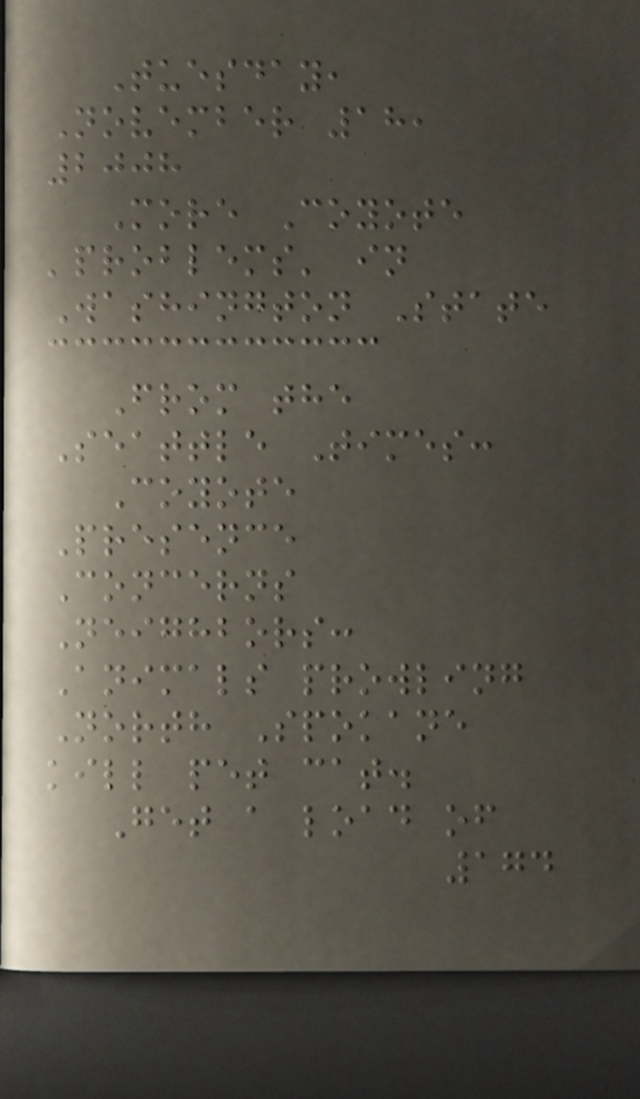Tuesday,
November 18,
2008
More Coyote
'problems' in
Washington State
From the
Seattle Times:
Coyote
Presence
Concerns
Neighbors:
Animals prowling
North Spokane
kill pet cat.
Get a load of
174
